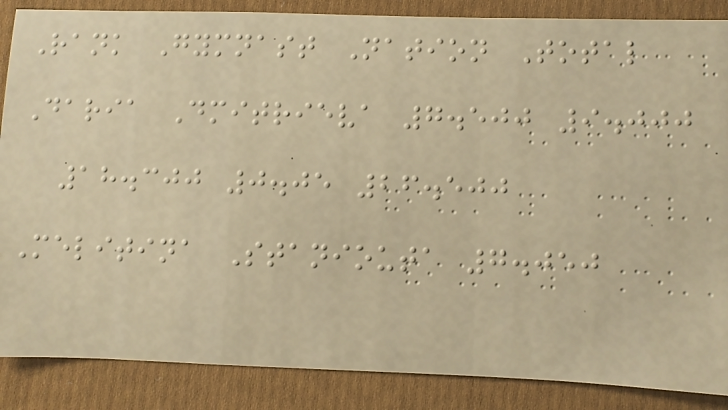Rank Gymnast Nation Total
Daria Dmitrieva 7.500 9.000
18.300 0.05 26.500
Melitina Staniouta 7.050
